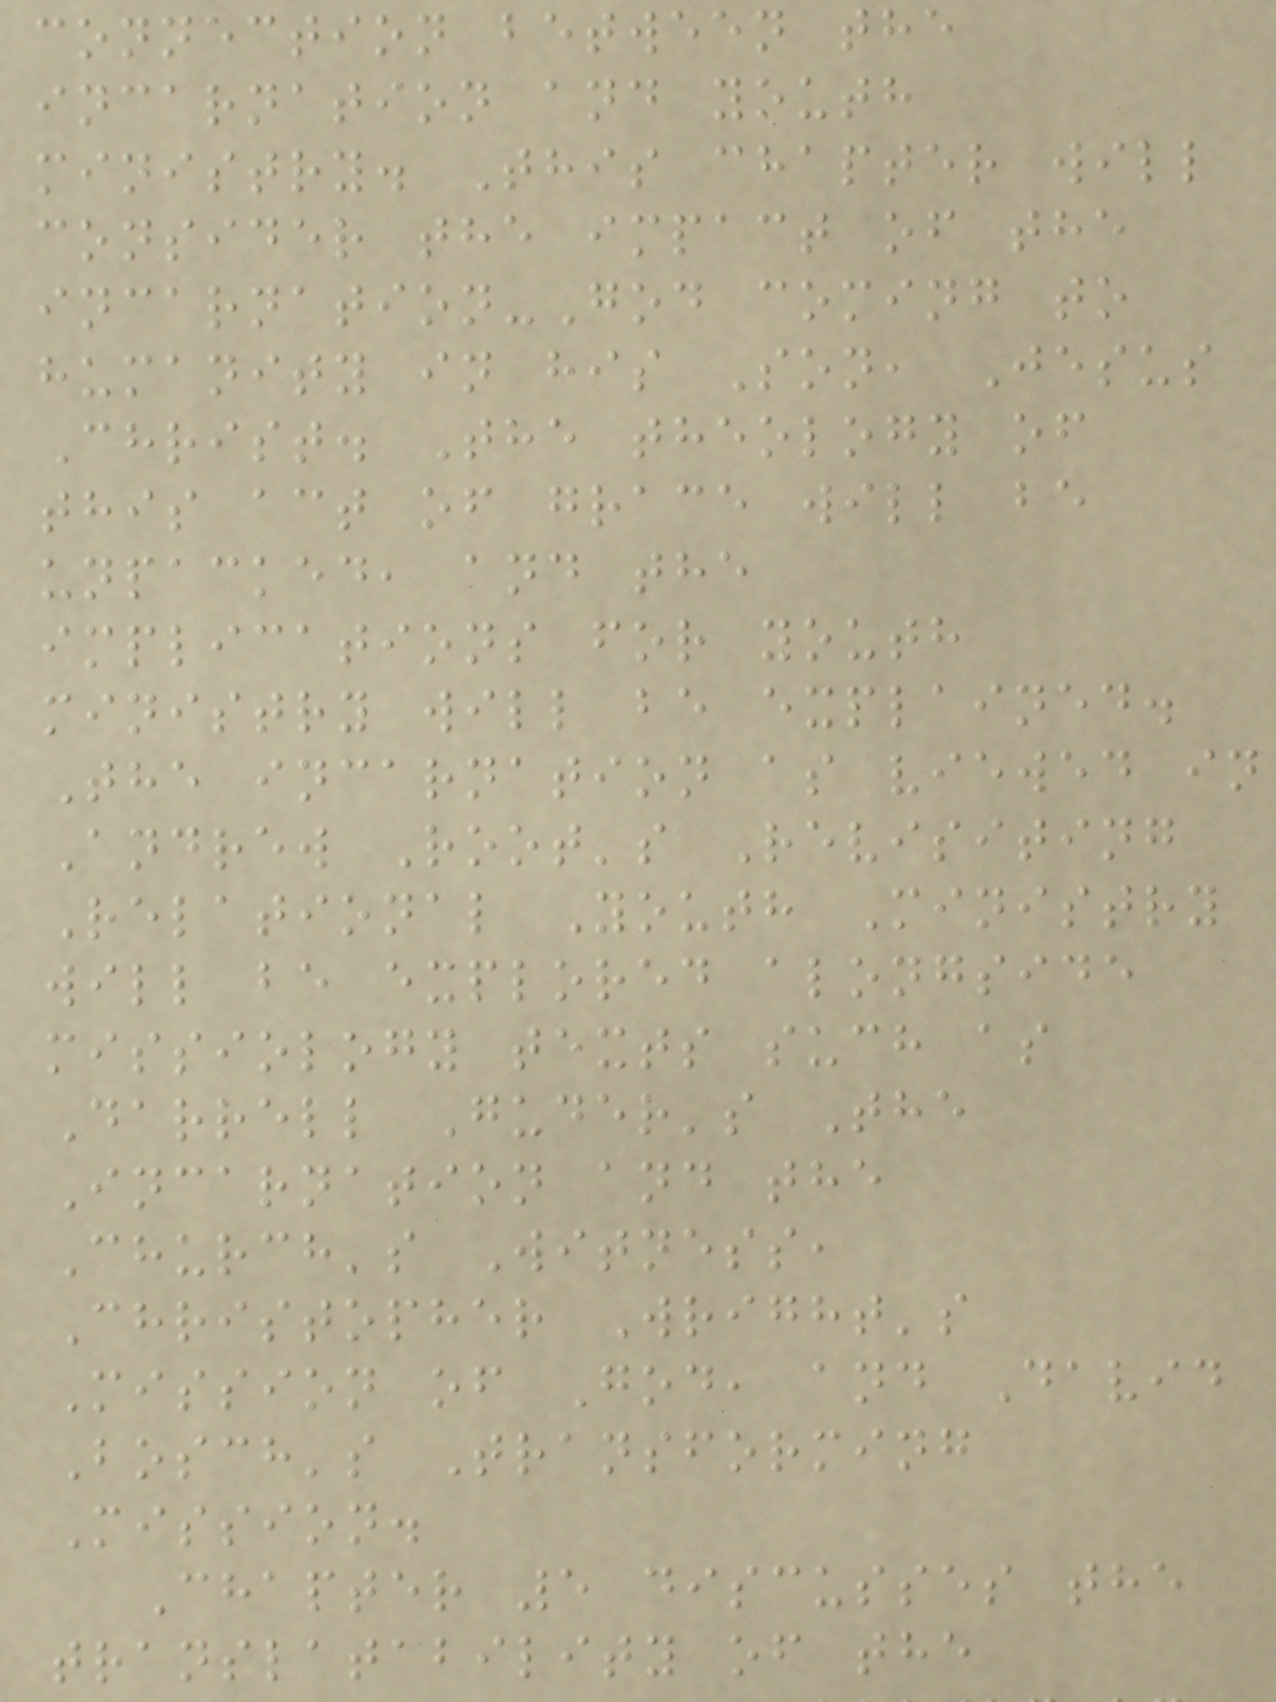connection between the
incarnation and youth
ministry. This chapter will
consider the impact of the
incarnation-God coming to
humanity in his Son, Jesus
Christ. The theology of
this act of grace will be
unpacked, and the
implications for youth
ministry will be explained.
The incarnation as viewed in
Andrew Root's Revisiting
Relational Youth Ministry
will be explored alongside
missiology texts such as
Darrell Guder's The
Incarnation and the
Church's Witness,
Christopher Wright's
Mission of God, and David
Bosch's Transforming
Mission.
Chapter 5 discusses the
translatability of the
